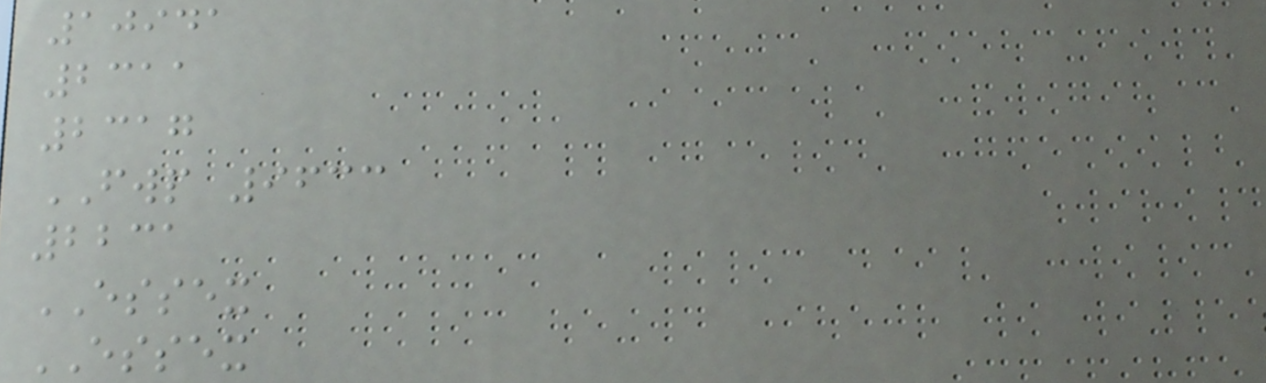10941
2311
2317
FWP 9633
2231
ESSEX
ESSEX
